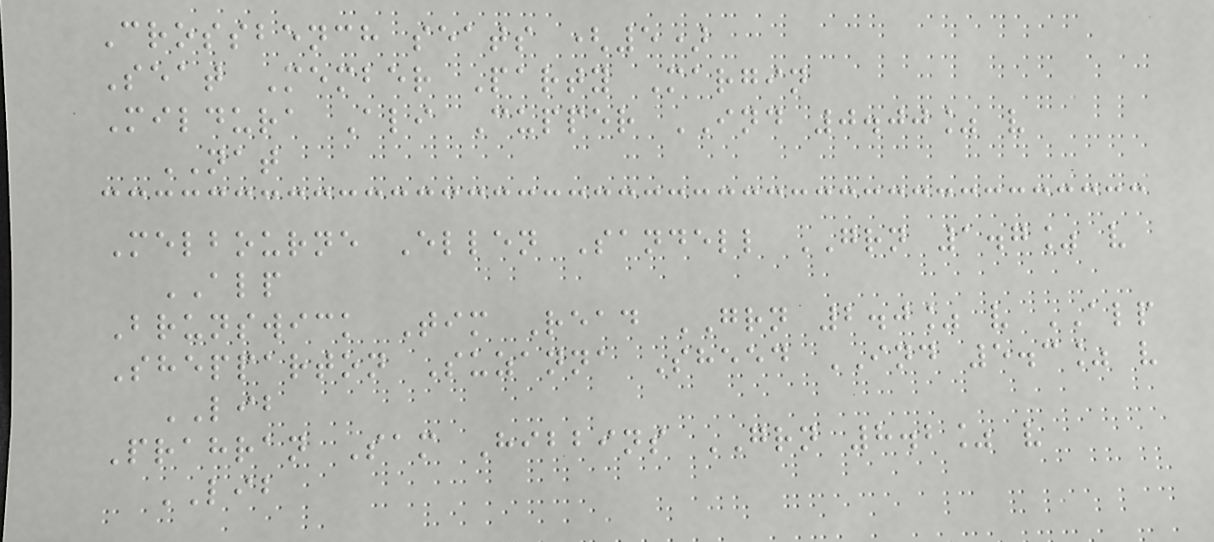Crossbench seats (5)
Seat Member Party Margin
Mildura Ali Cupper IND 0.00% v
NAT
Melbourne Ellen Sandell GRN 1.7% v
ALP
Brunswick Tim Read GRN 2.0% v ALP
Shepparton Suzanna Sheed IND 5.3% v
LIB
Prahran Sam Hibbins GRN 8.2% v
LIB
